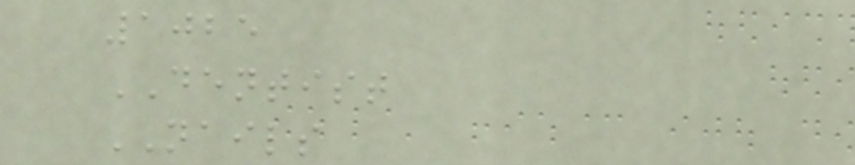1025
DENTIST
NAILS
